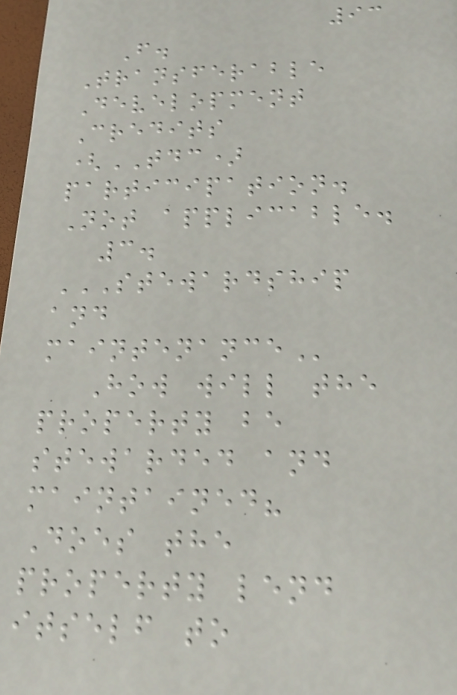93
F.
Transferable
Development
Credits
(TDC)
participation.
Not applicable.
3.
STEWARDSHIP
AND
MAINTENANCE
How will the
property be
stewarded and
maintained?
Does the
property lend
itself to
